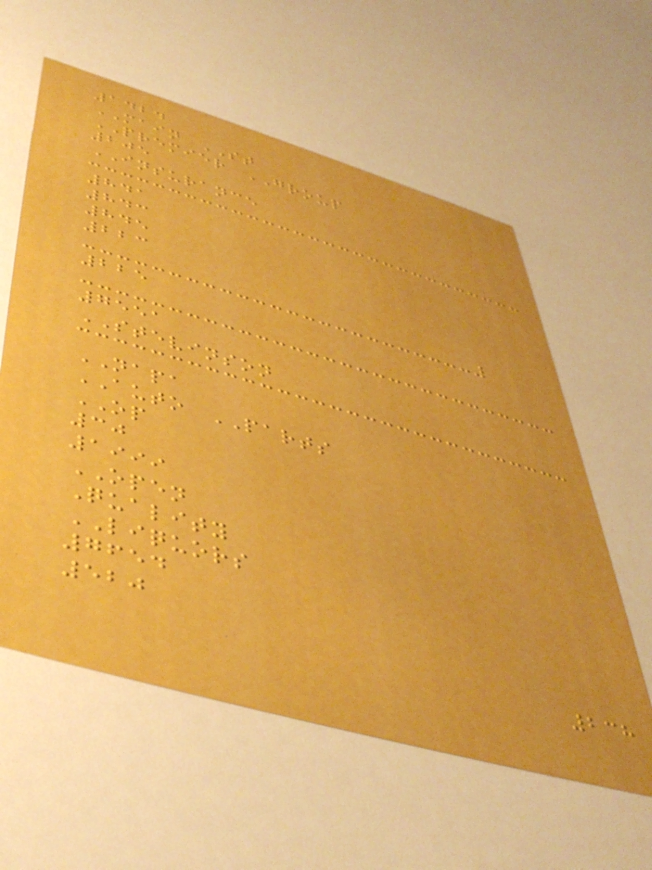1424
MAIN ST
PREMIER GROUP
205
INSURANCE
841
843
845
223
225
7551
STEVINSON
NAPA
AUTO PARTS
OP
30
1999
OPEN
Quality
LIQUORS
7654
520
238
